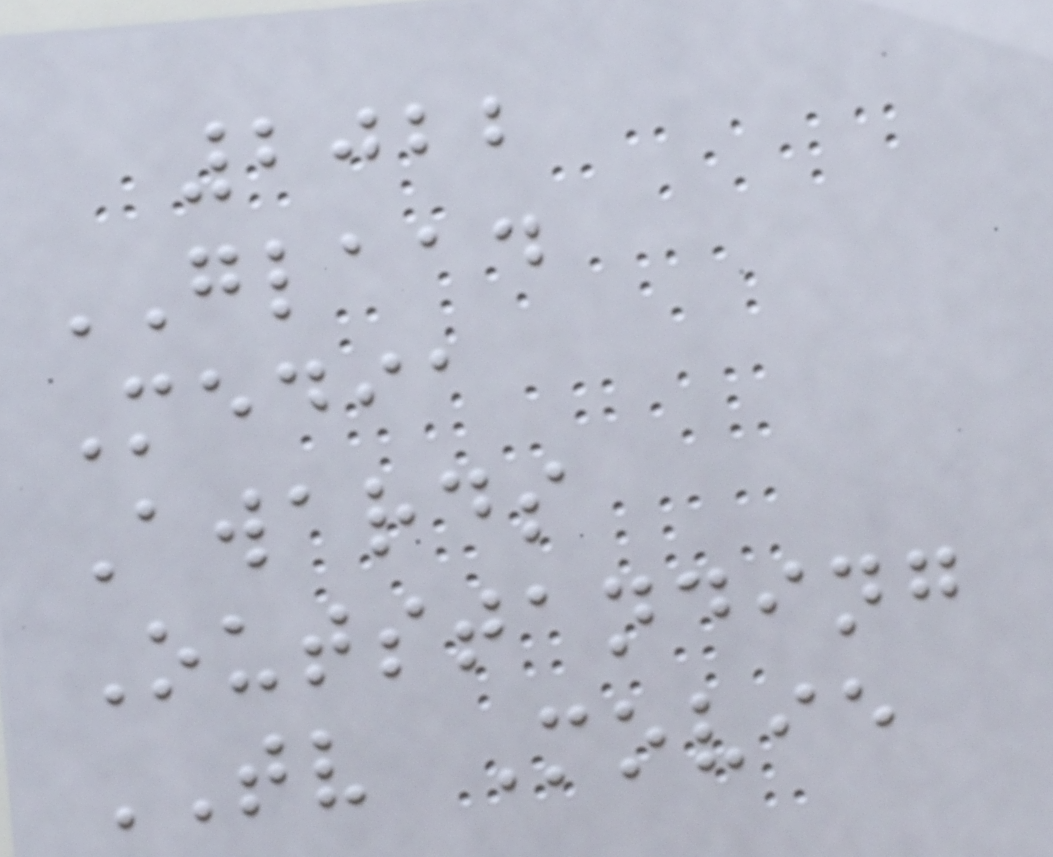2022
GLAAD
Media
Awards
Outstanding
TV Movie
